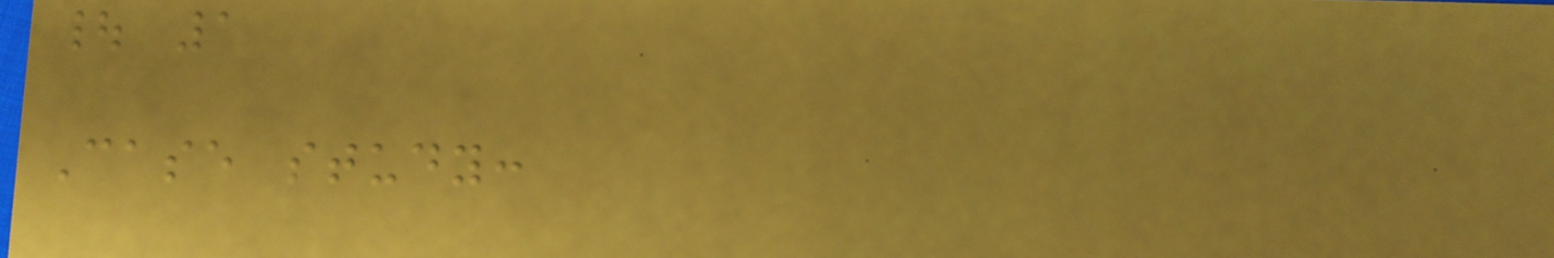| 1
Case study:
